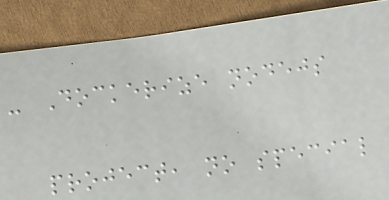- Dockerize nodejs
project, no special
